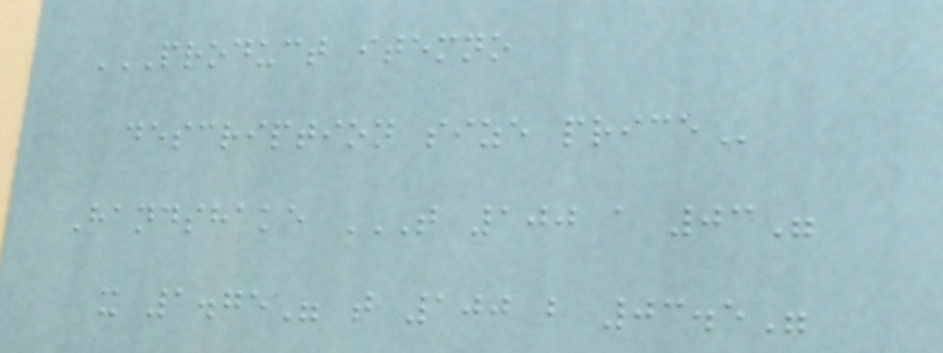PRODUCT ITEMNO
DESCRIPTION SIZE PRICE
Handshake T 100 A 03"
X 1.75" T 100 B 03.5"
